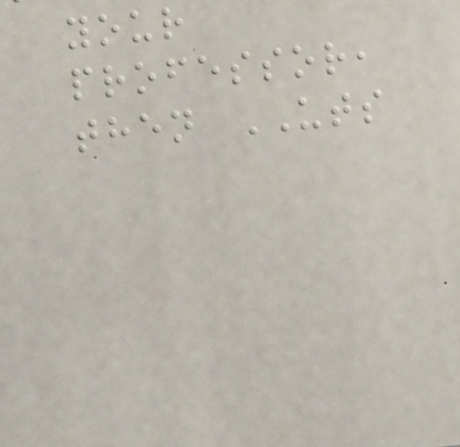your
professor,
then UTS
